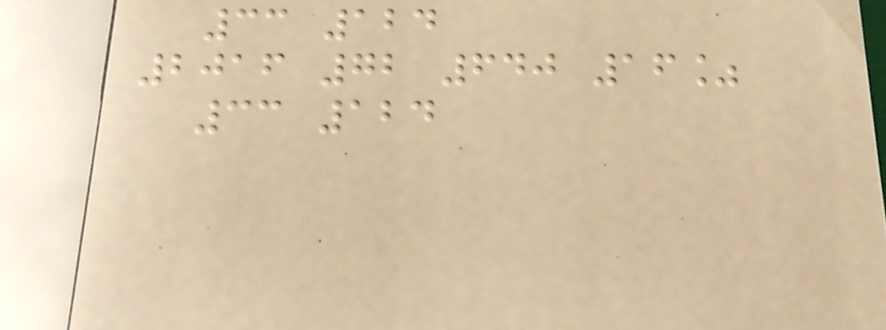33 124
2016 72 640 16%
33 124
